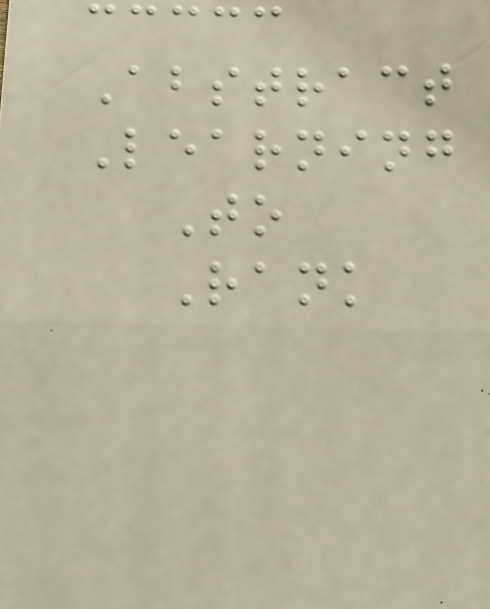Abstract
Learning
To
Rank
